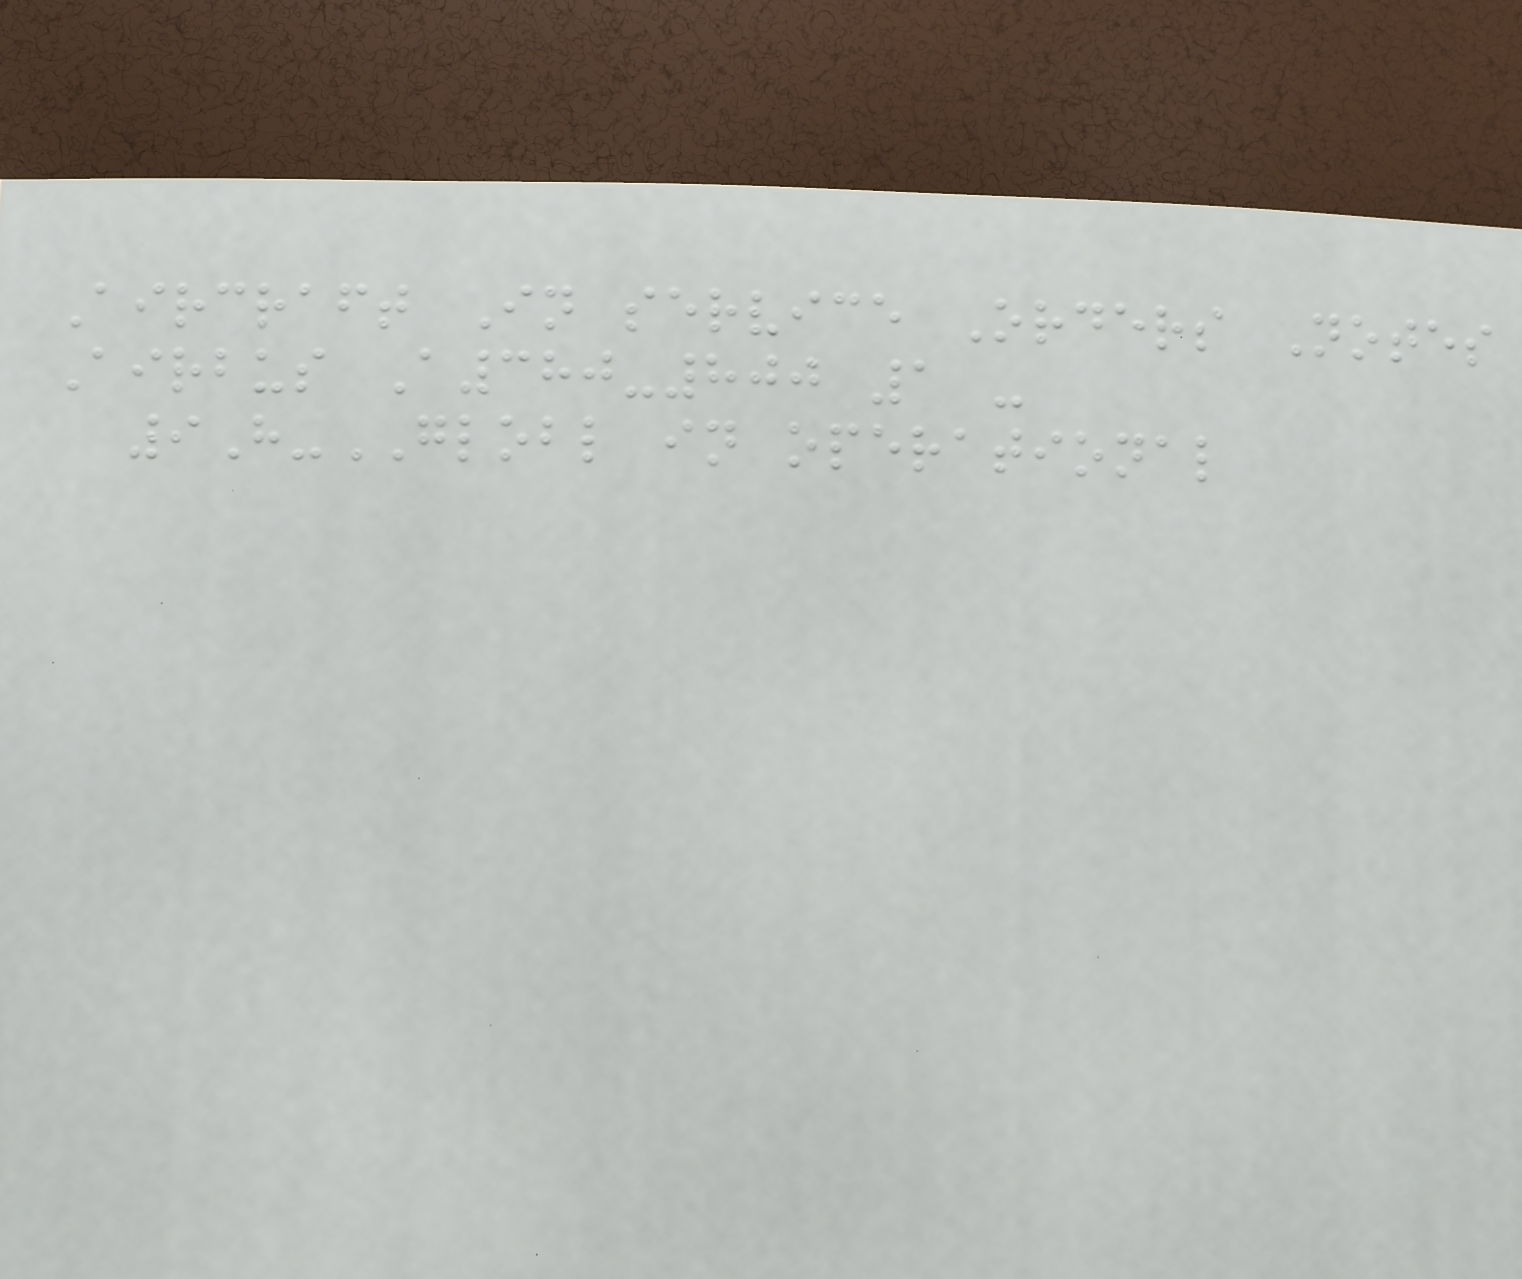Aircraft In service Orders Notes
Airbus A380-800 1 -
9H-GLOBL in operational
